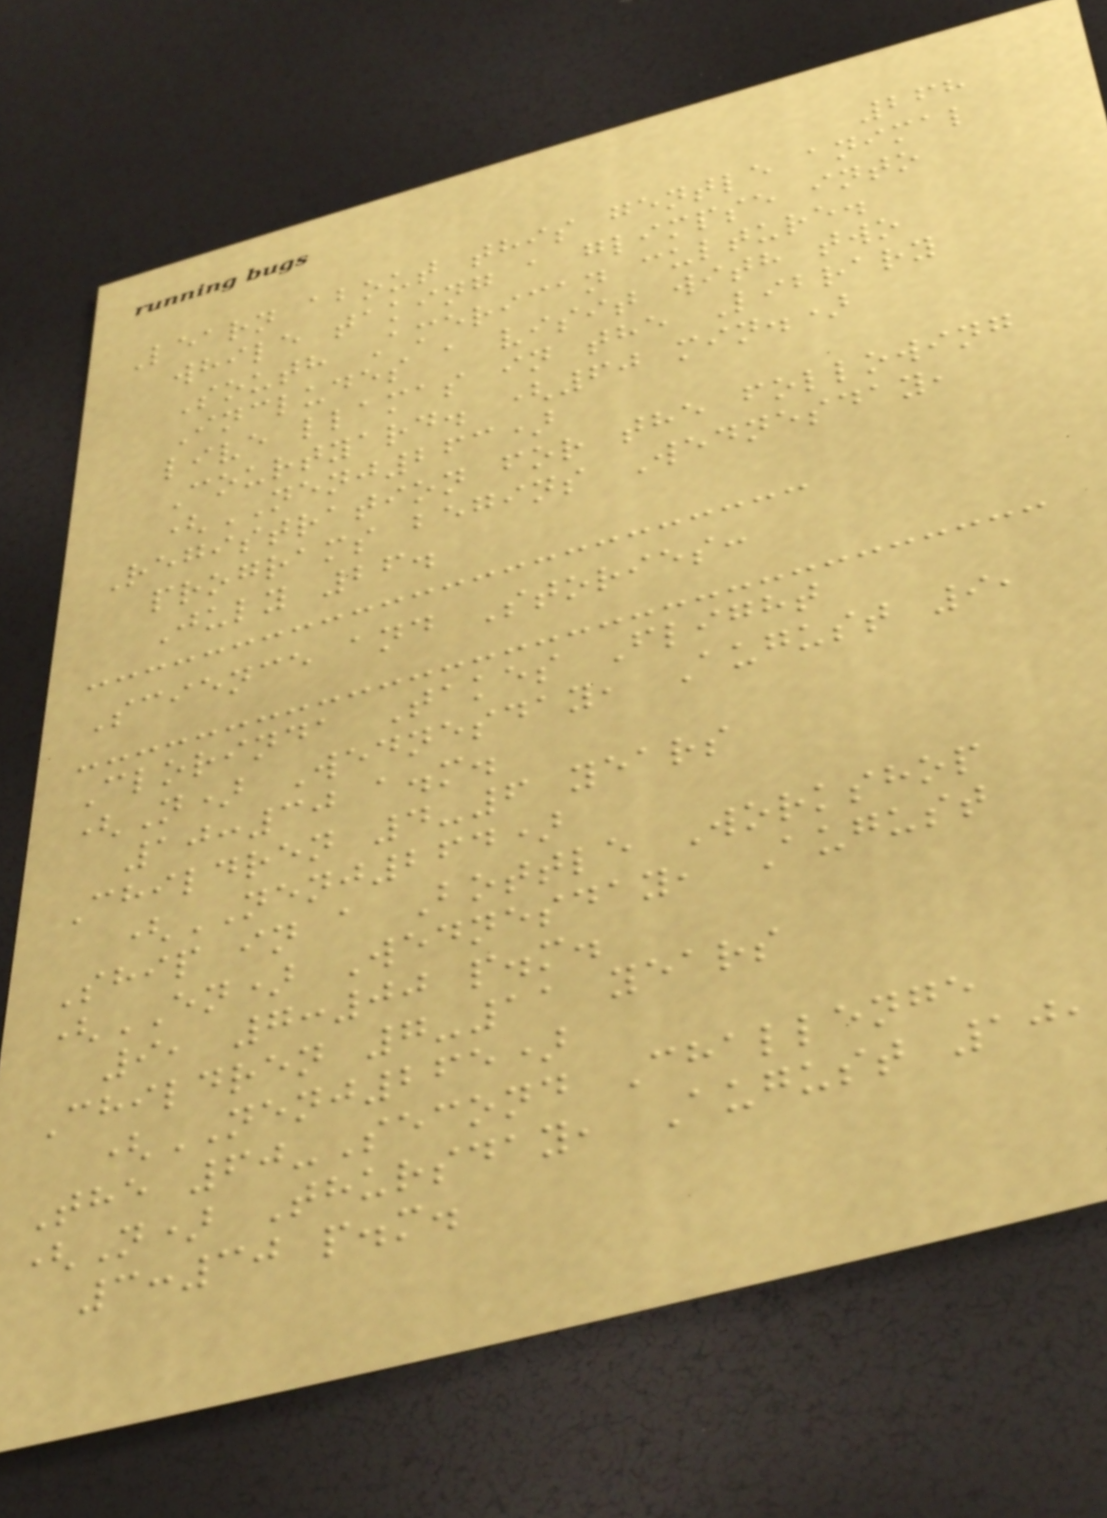268
Learn about this gentle animal
while taking a glimpse into
South American culture.
Includes a visit with two
live llamas in the Library
Courtyard. (60 min.)
(NENJ263)
Registration for the following
programs begins Wednesday,
July 26.
Science and Stories:
Clorinda Takes Flight
(N) Wednesday, August 9,
10:30 a.m.
Children 4-6 years
(NENJ264)
Ship in a Bottle Workshop
(EN) Wednesday, August
9, 7:00 p.m.
Children 7-11 years
(NENJ265)
The 60-Second Challenge
(N) Thursday, August 10,
3:30 p.m.
